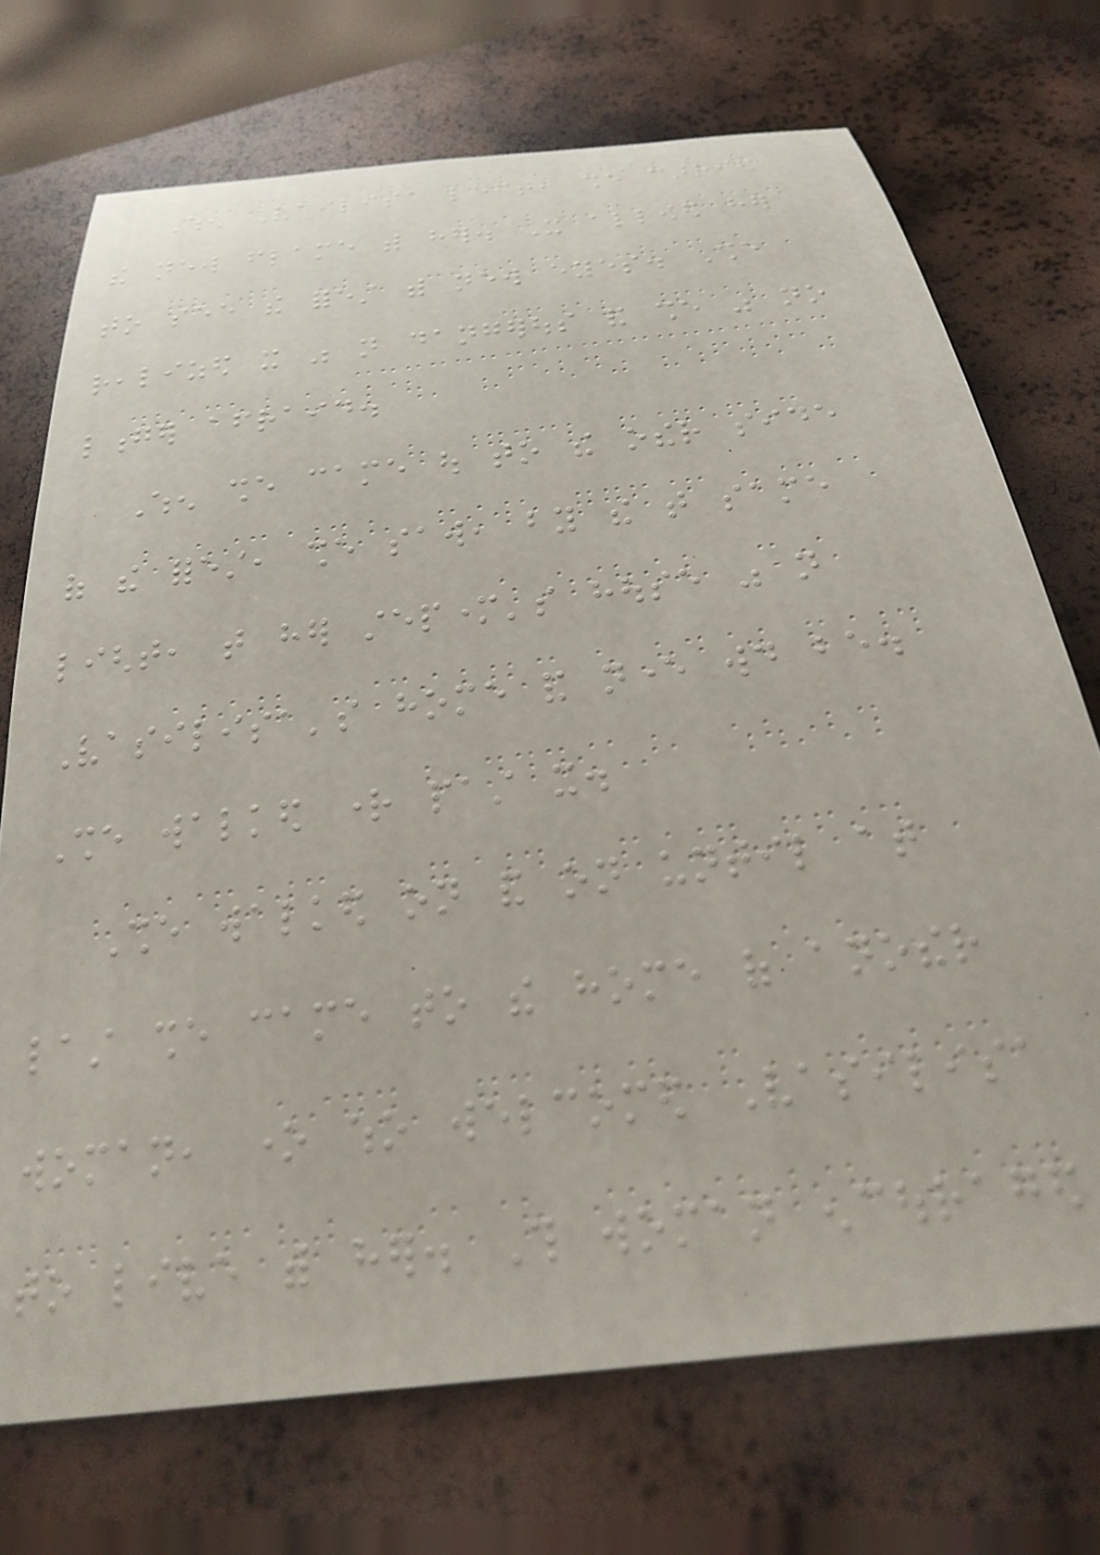When Vailisa left, she carried
the new flame with her. It allowed her
to see the forest with new eyes. She
realized it was not dangerous and she was no
longer afraid.
When she came out to the other side
of the forest, she saw, by the that same
light, that her stepmother's house was not
Vasilisa's home and never would be.
She walked right past it.
She walked on and on until at
last she came to the home of another
woman, one who welcomed Vasilisa
to live with her. This woman encouraged
